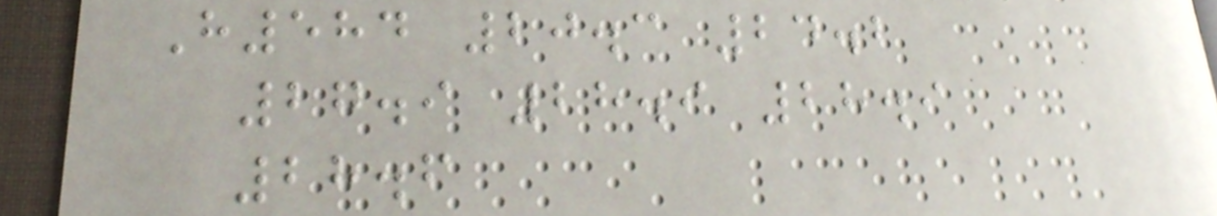H584 20.3 24.2
27.9 28.9 28.9
28.6
